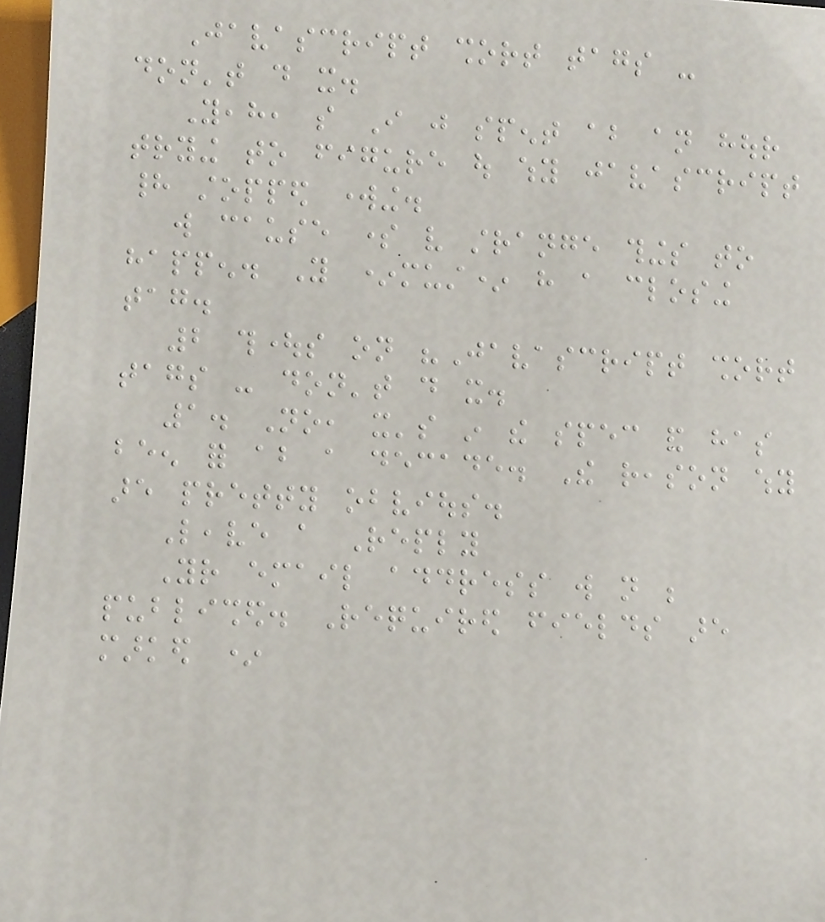Javascript short tags -
don't do it.
Yeah, so I just spent about an hour
trying to figure out why javascript
had stopped working.
will cause some very strange things to
happen. You *must* have a closing
tag.
2 thoughts on "Javascript short
tags - don't do it.
1. No, it's in the spec and has
been for about a decade. The reason why
are pretty obvious.
Leave a Reply
Your email address will not be
published. Required fields are
marked *
